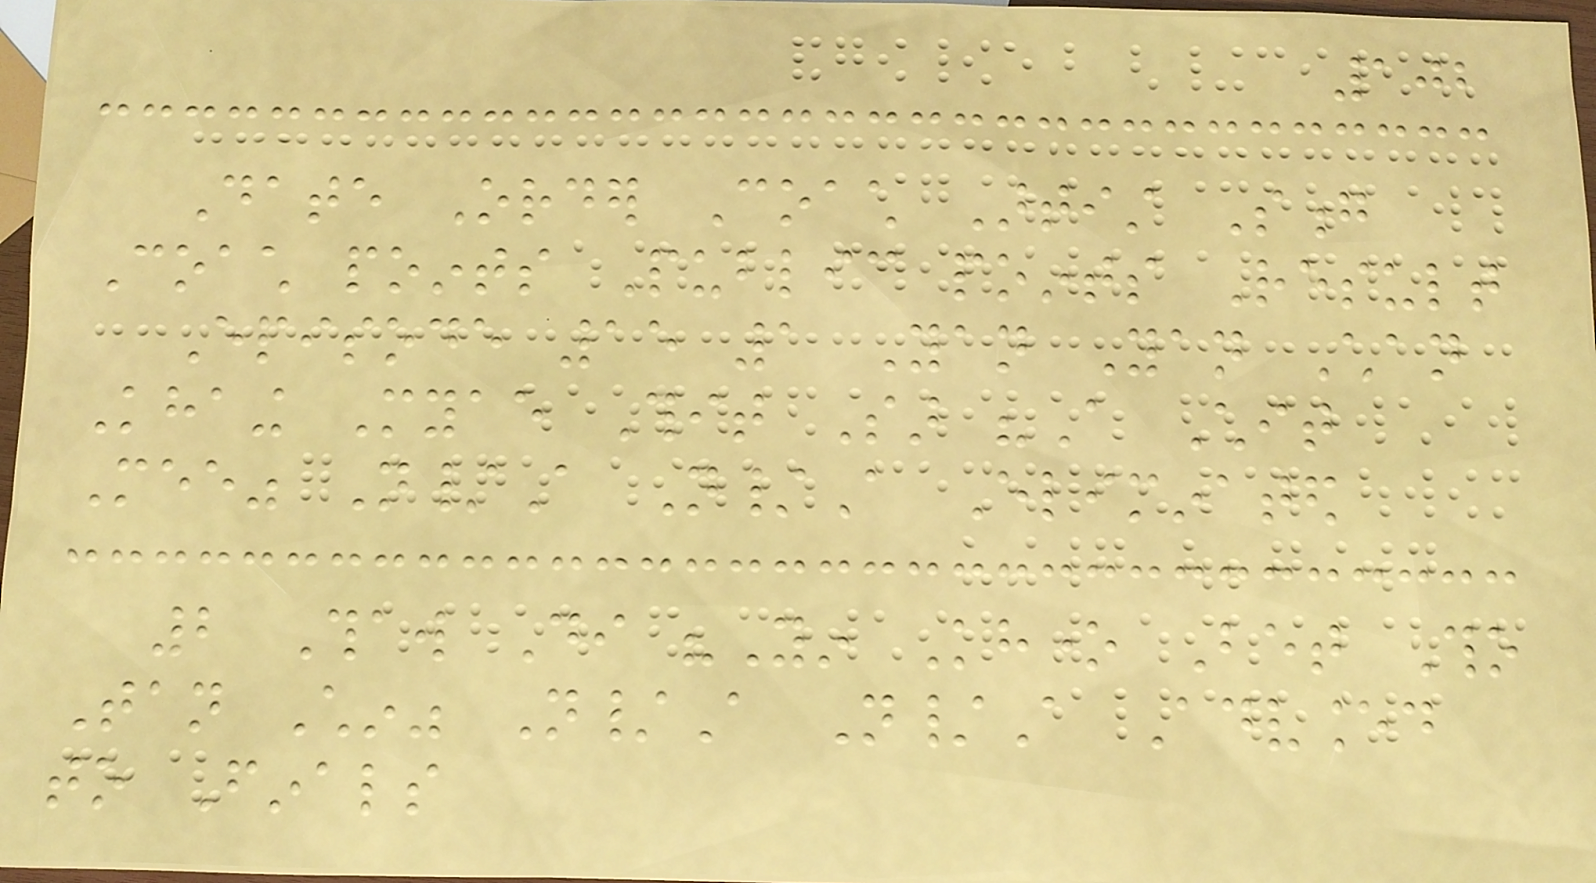102
Date Order Coach Artist Song
Coach points Public points Result
Episode 15 1 Yan Yan Chan
Khaing Myae Thit Sar "A Chit
Mee" N/A N/A Eliminated
2 Thaw Di "Yin Khone Bet Tho
Tan Chin" N/A N/A Advanced
to Finals
